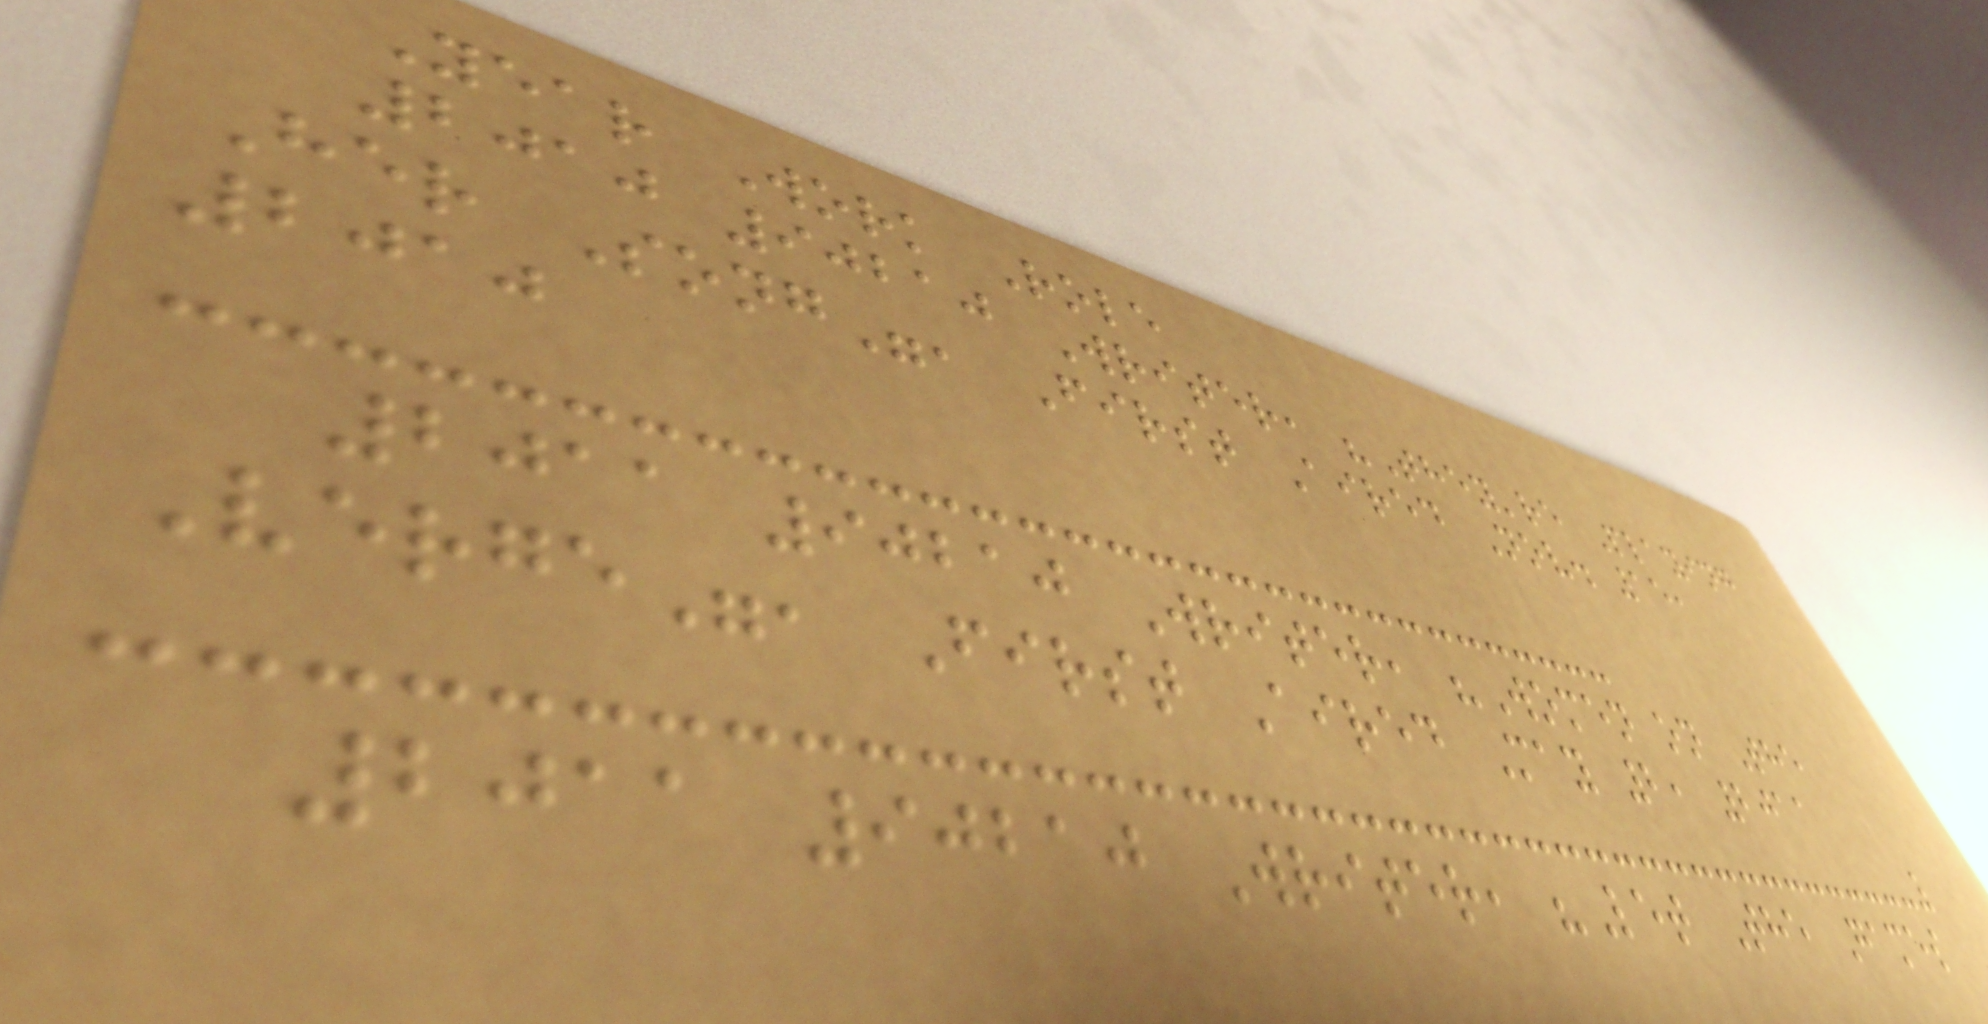Year Work Role
2010 90210 Writer, "They're Playing
Her Song", First Aired Nov. 15,
2010
2011 90210 Writer, "Women on The
Verge", First Aired May 2, 2011
2011 90210 Writer, "Let The Games
